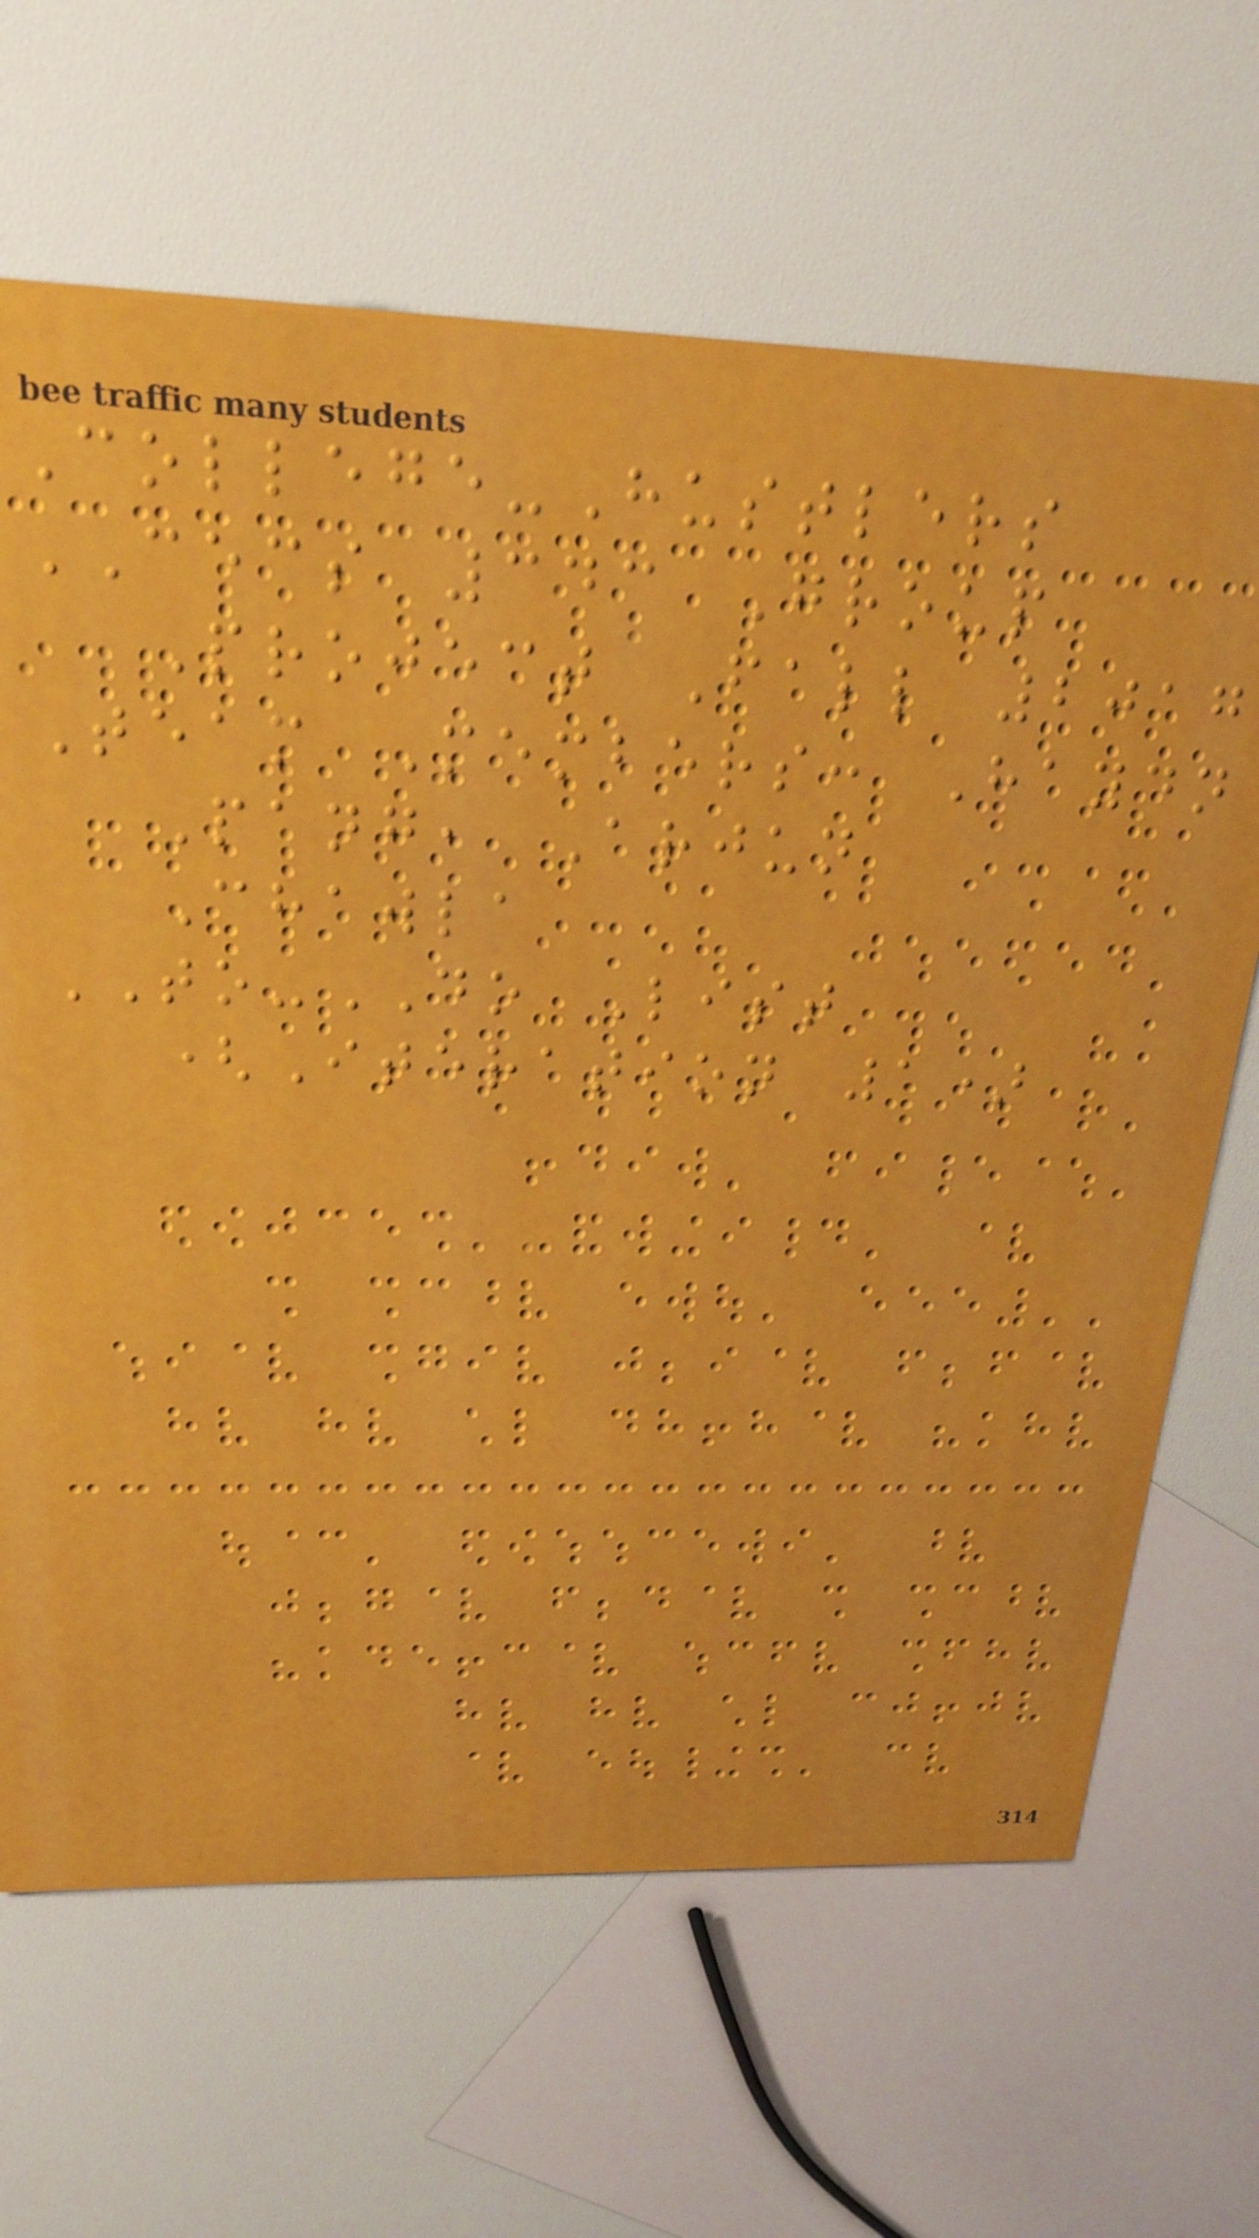College-Hustlers
CECS 343 Group
Project Fall 2017
Team Members: Haydn
Pang, Arjun
Chawla
TO-DO List
(Iteration 1)
